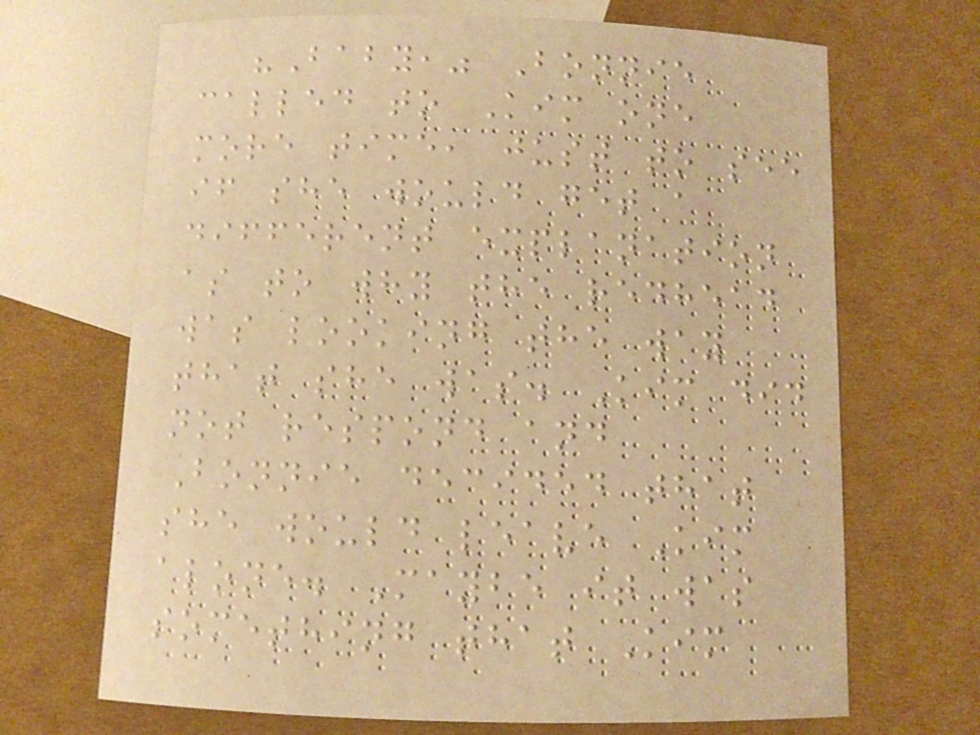"Baby," Bonnie
called to Kim one
more time, just to see
if she would get a
different explanation
as to why the redhead
was looking the way
that she was. Kim did
not respond and
Bonnie decided that
she would leave Kim
alone. Maybe it was
something that Kim
